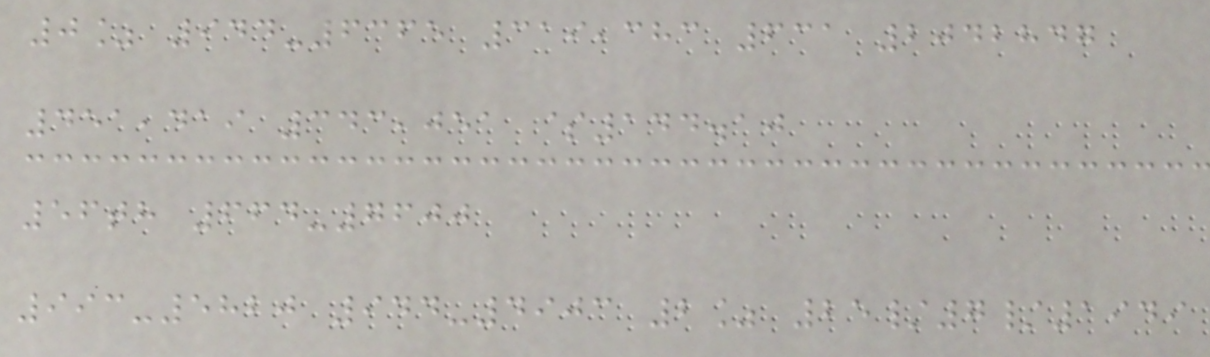0% 944-6365 319,383 631 2042847
451,419 343,051 $144.10
56th 664-7600
993-5820 944-4903 2% 25/7/1949
